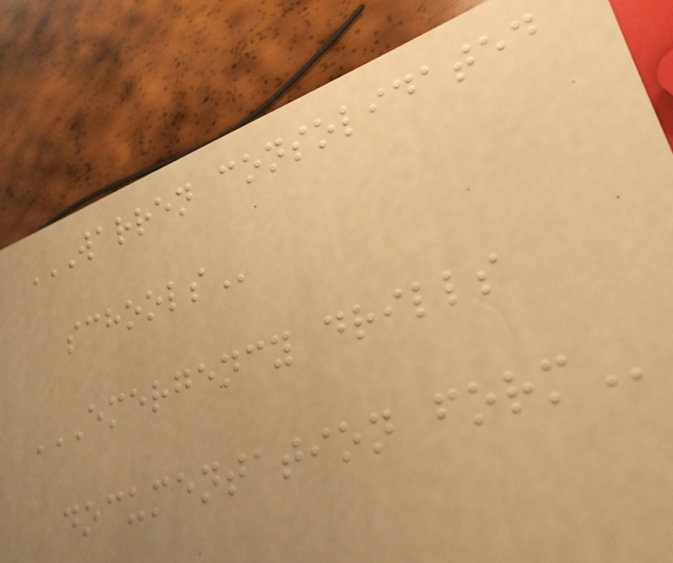WARREN CONSOLIDATED
SCHOOLS
EMERGENCY DRILLS
DOCUMENTATION FORM
